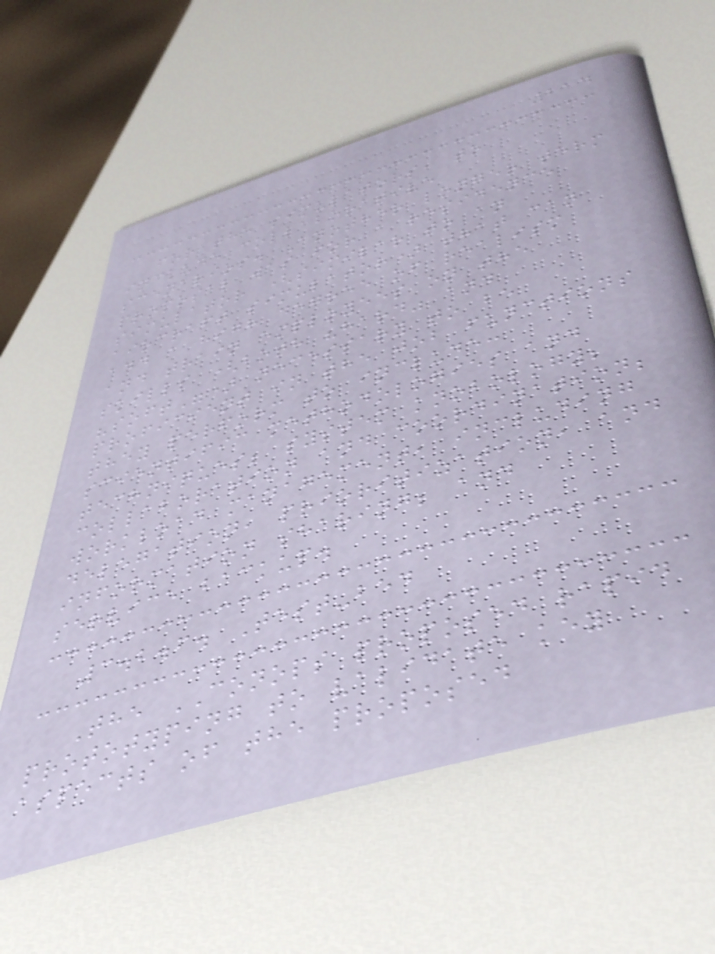214
for the simulators, to
include collaborative
scenarios. Another longer term
proposal was for a residence
simulator (similar to an
aircraft simulator) that can
add a high degree of realism
and train employees on the
skills (both "hard" and
"soft") necessary to be
proficient in the job functions
they perform to include:
scientific methodologies and
techniques; system knobology;
collaboration and coordination;
workload management, including
delegation, prioritization, and
information sharing; and
service backup.
3.2.6. Test-bed
The CONOPS proposed rapid
prototyping to validate key
aspects of the proposed
